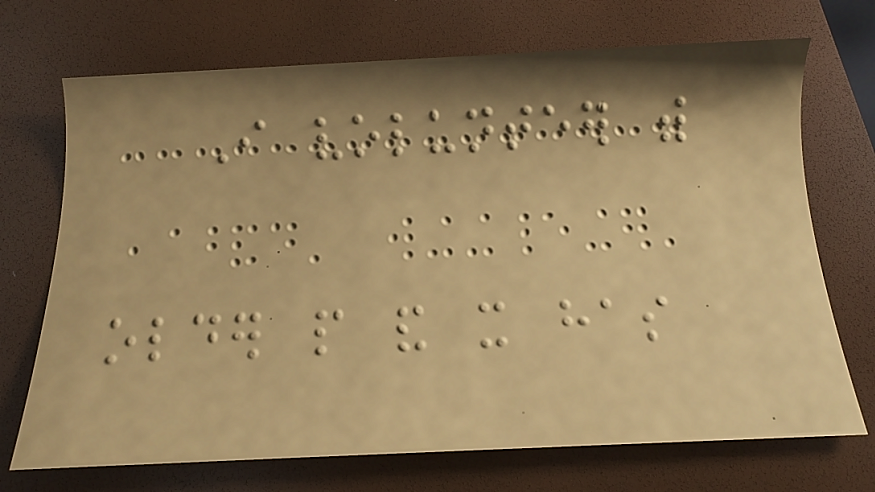I volunteer with
older people and it has
